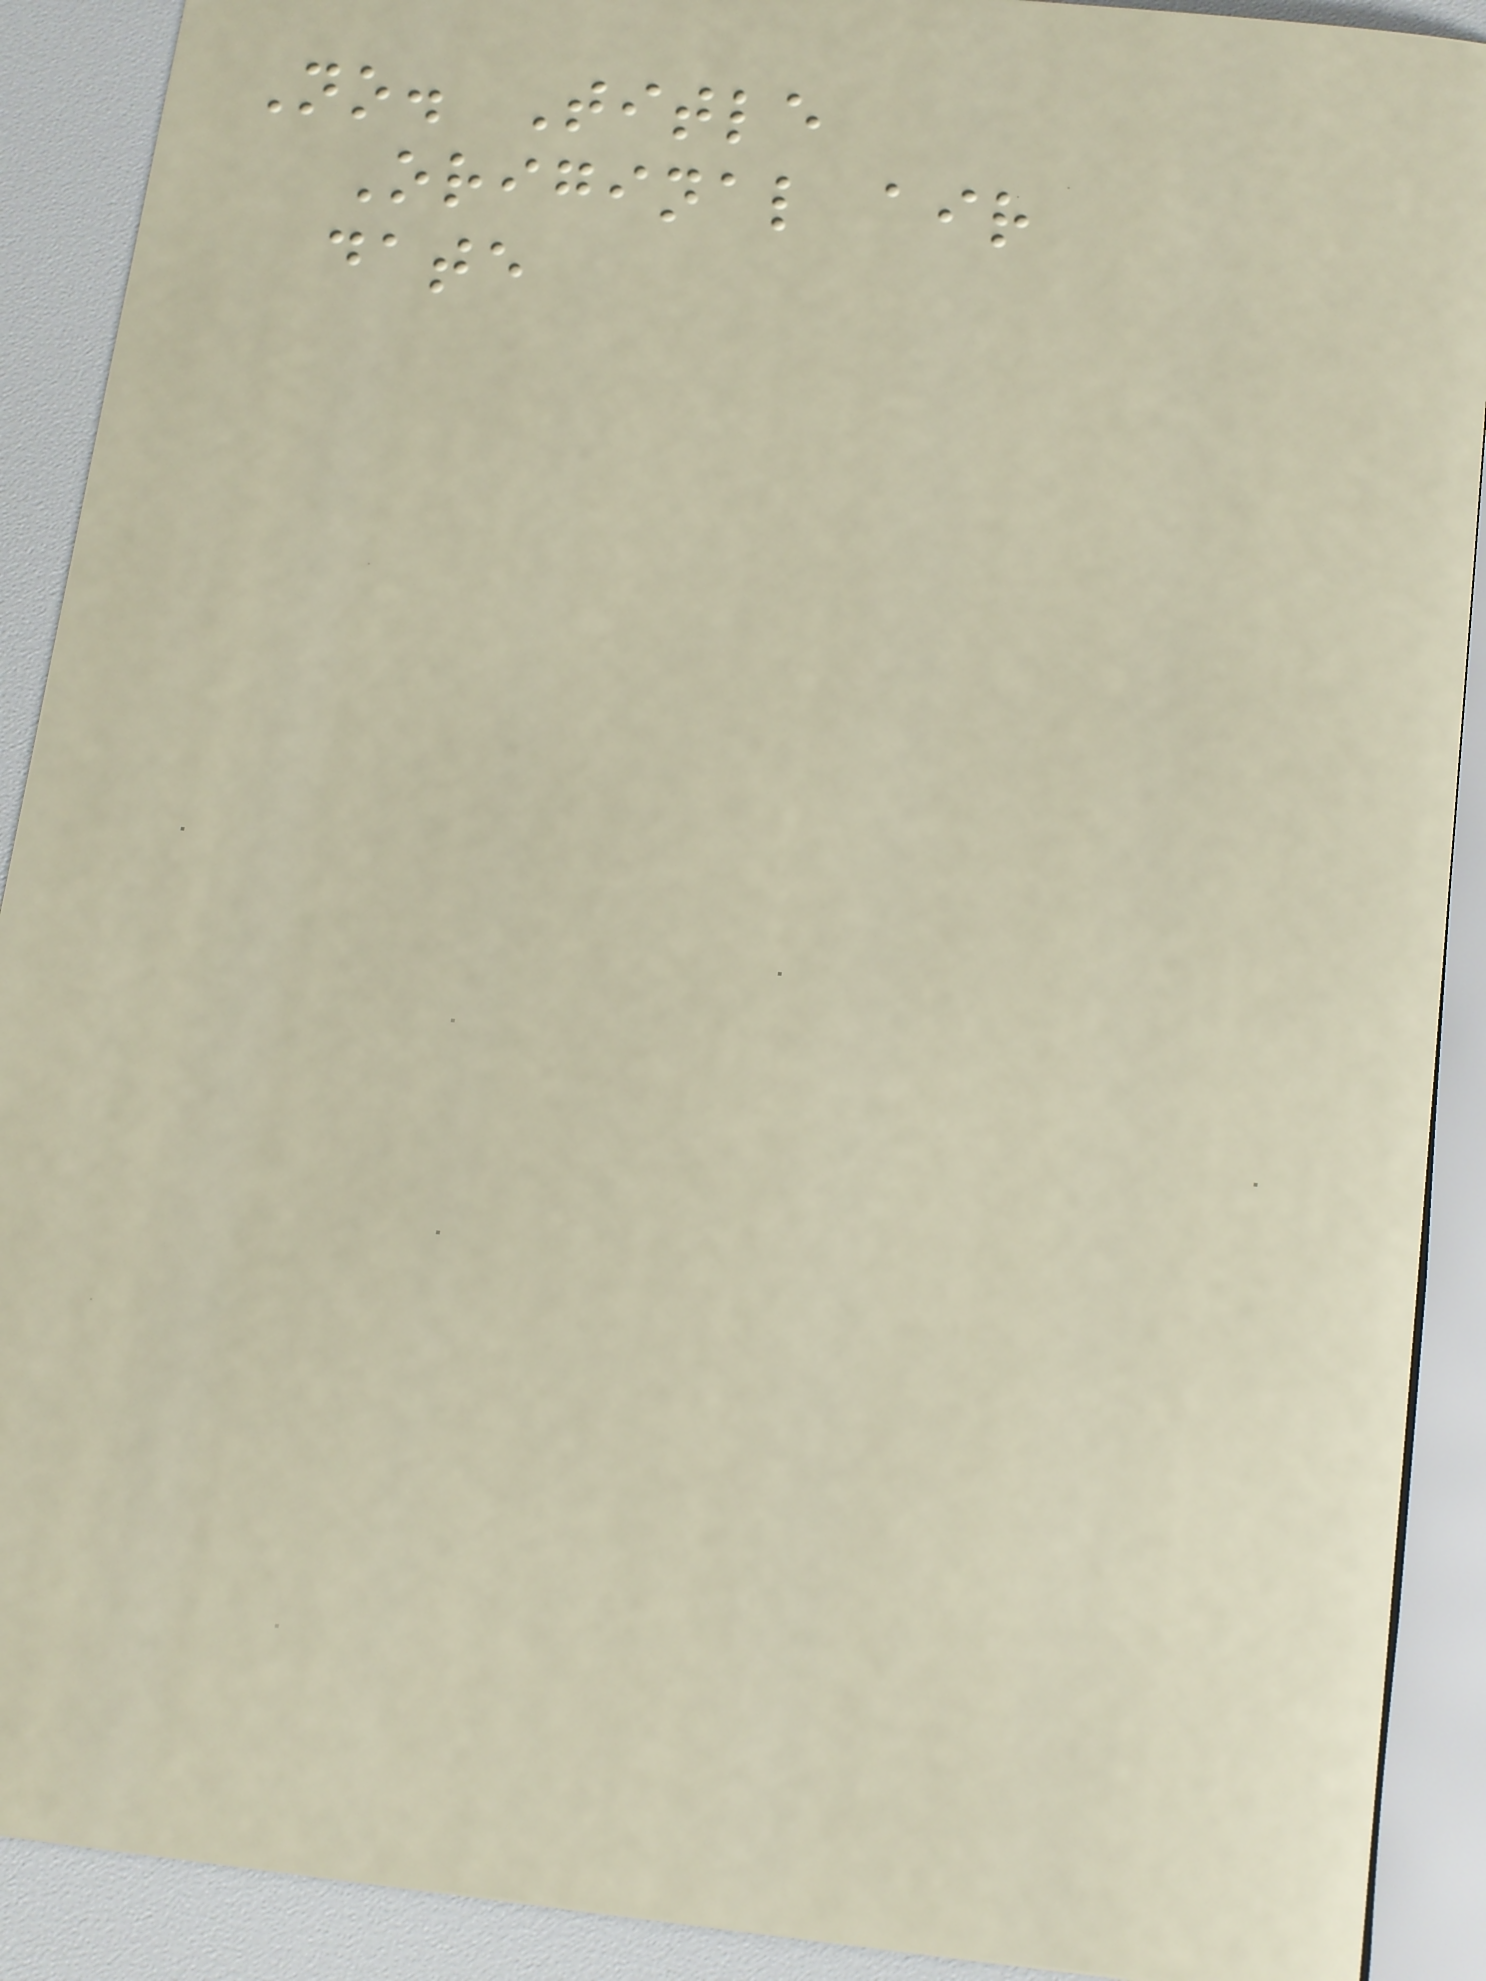No. Title
Original air
date
